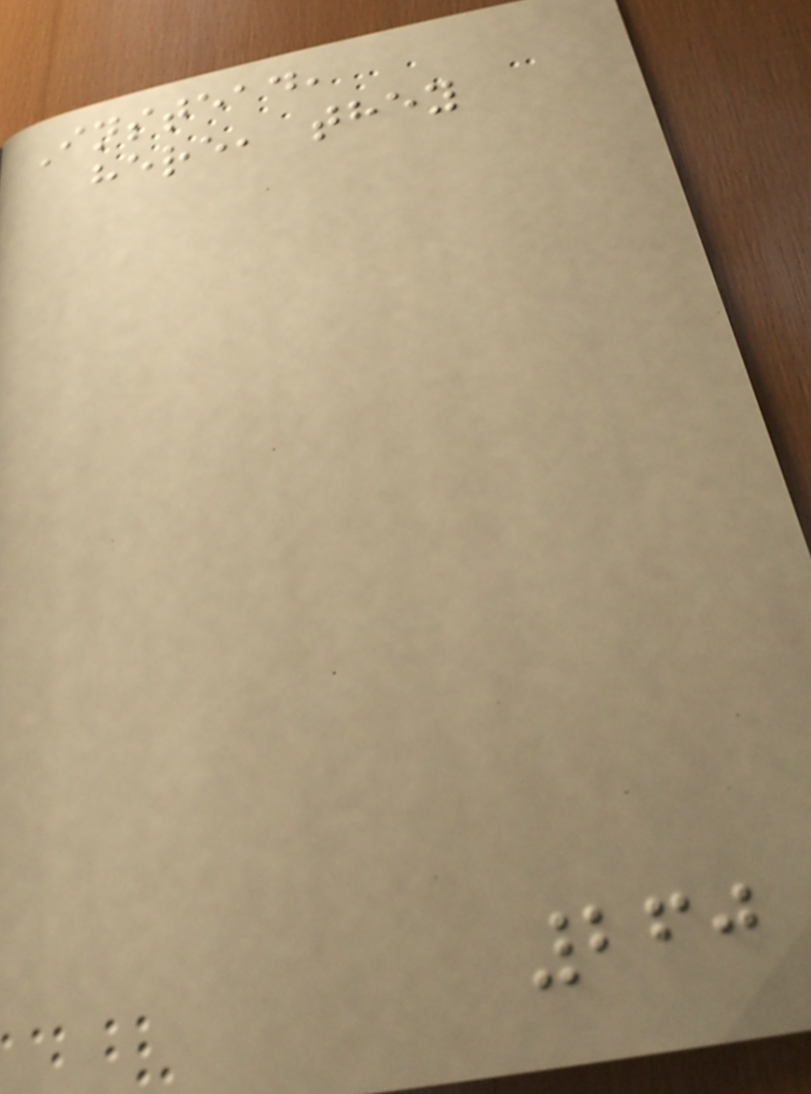Instead,
here, they
260
